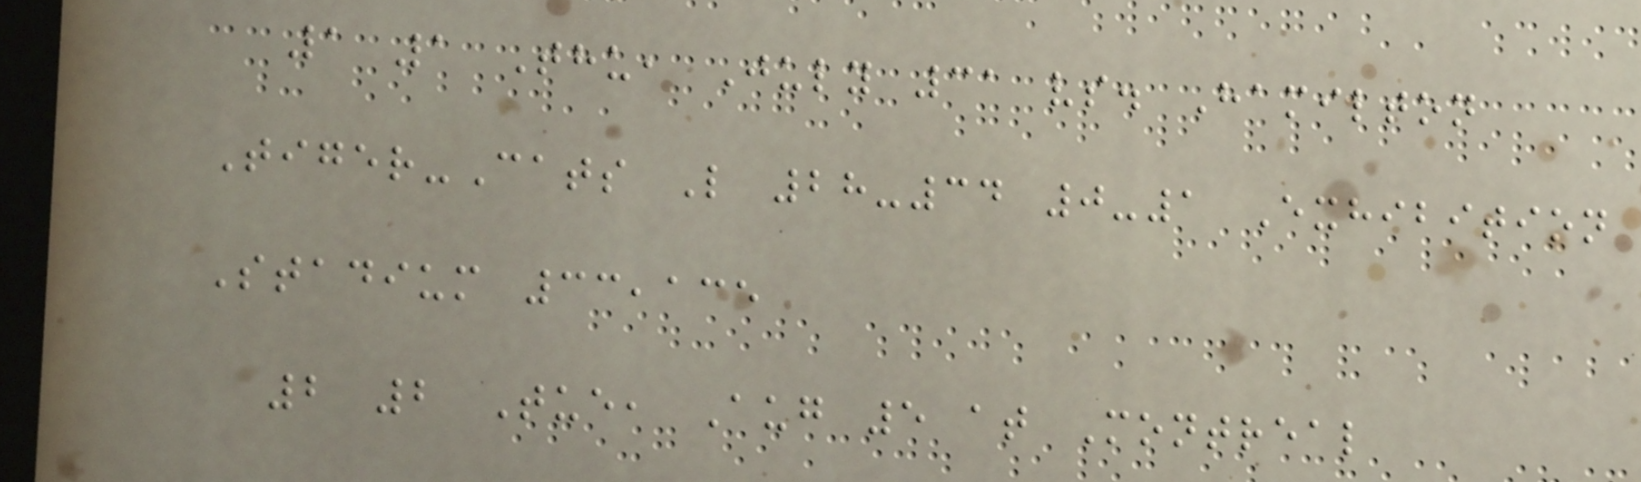1 1 Thu, July 31 vs. Hamilton
Tiger-Cats L 28-34 0-1 Exhibition
Stadium 33,135
2 2 Tue, Aug 5 at Montreal
